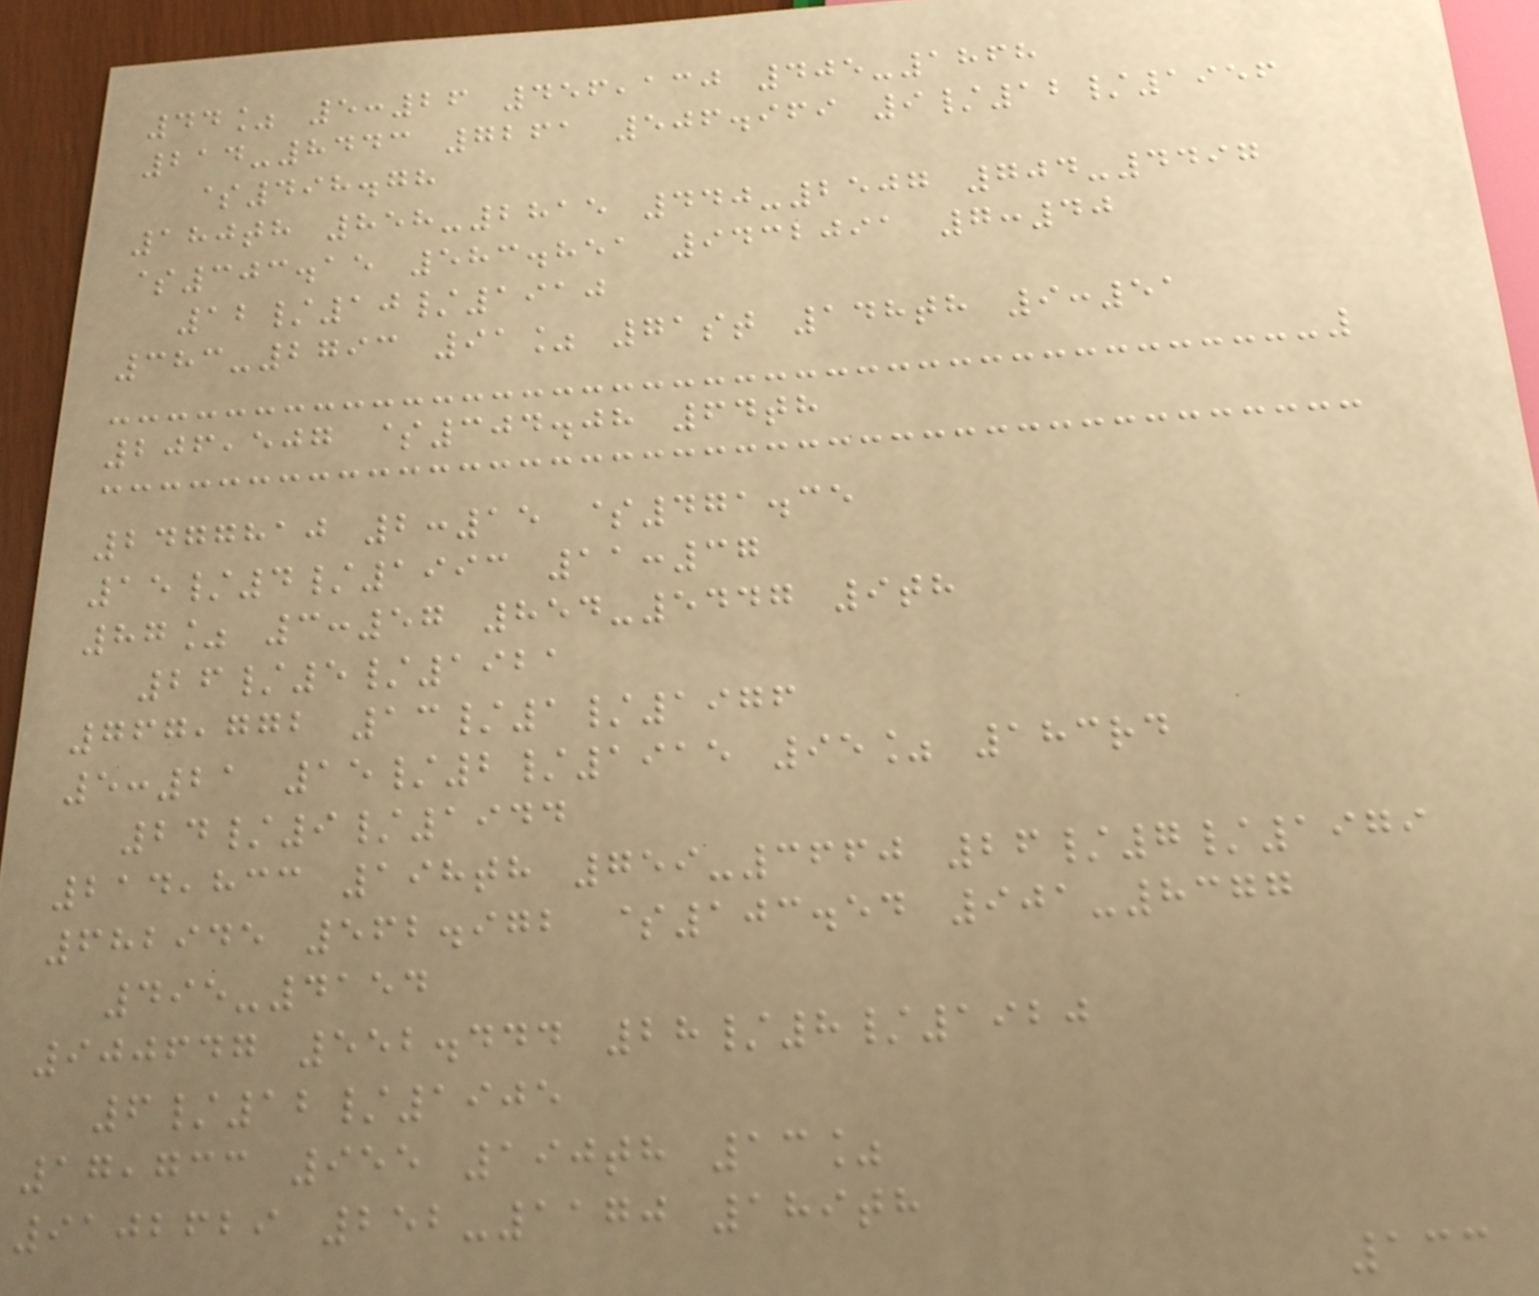44% 5:26 456,130 405-1868
214-8443 7261 506.969 9/12/1956
$498.78
180th 858-2815 440-2507 704-4497
$303.15 583.851 9432091 7:40
12/10/1910
383-2793 91% 71st 148th 9:51
206,507 $304.08 64th
2477810 2:15 $471.35
15/4/1993 11:37
87% 3:57 854-5447 9th
26/5/1921
767,772 13/1/1976
5:21 15/2/1915 95% 183rd
24/9/1944
214,833 198th 759-3660 26/7/1979
682945 562.972 $103.54 901-8377
495-4154
900647 552.444 28/8/1920
6/12/1905
17,733 955 190th 13%
9102629 252-1170 189th
133
